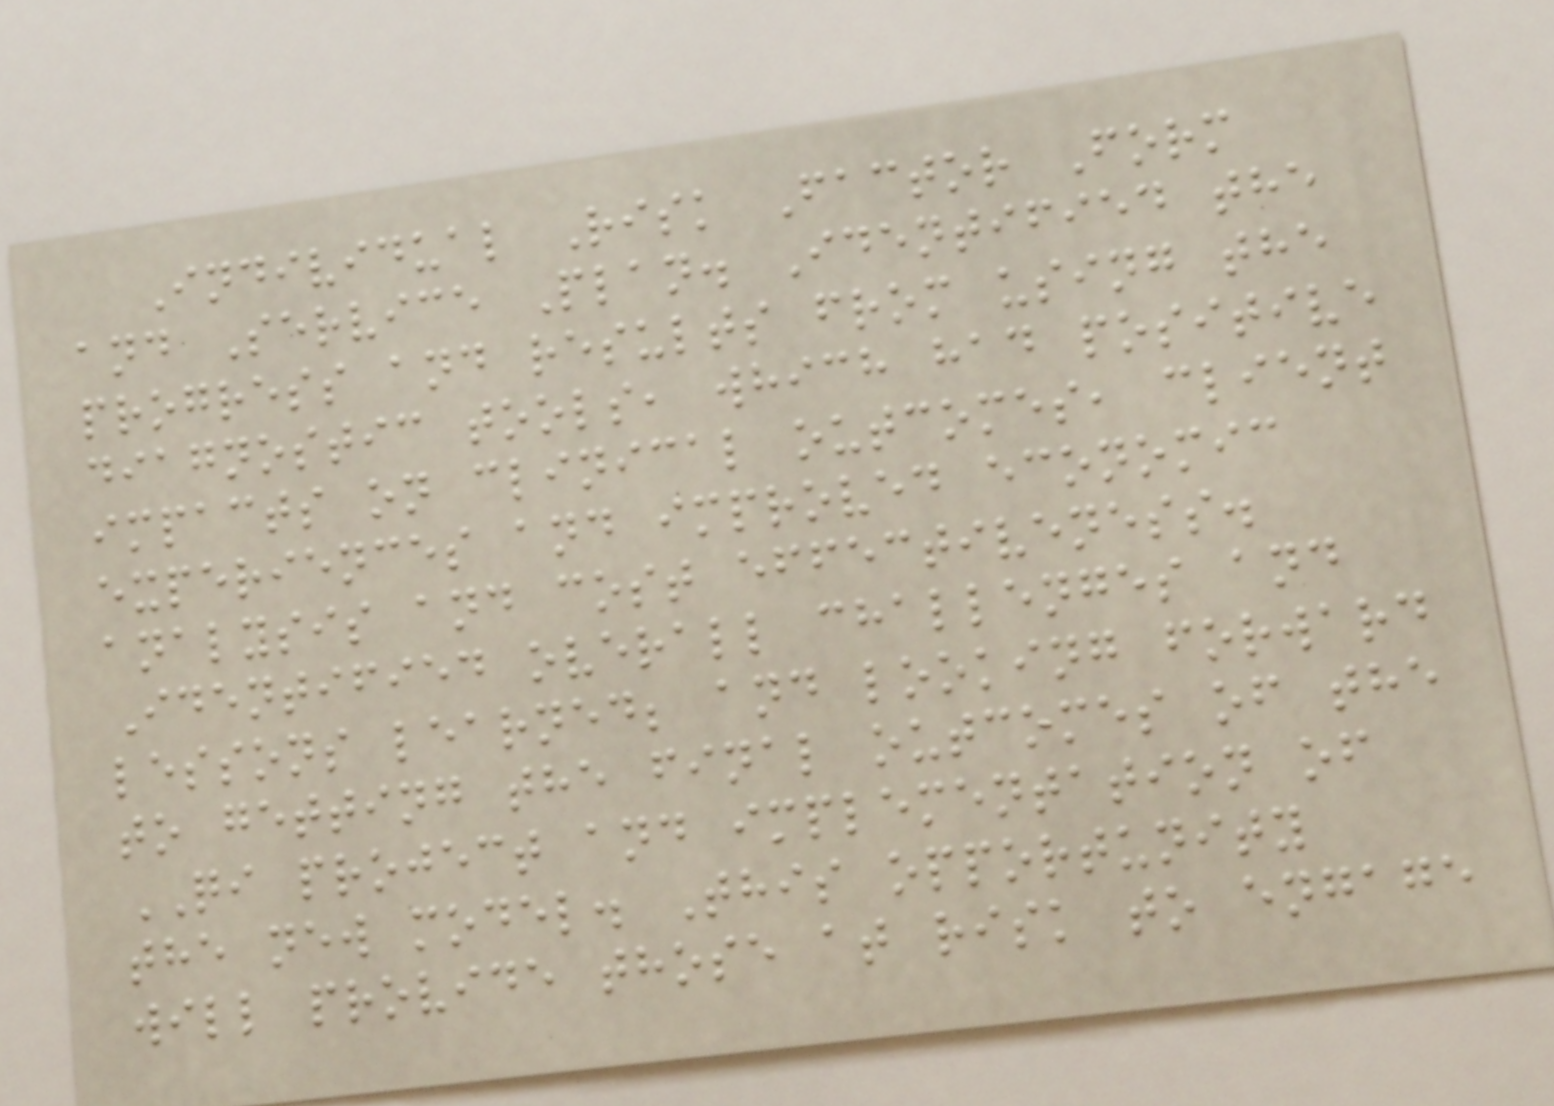Individual Risk Factor Form
and Service Plan. Identified the
progress and results from using the
diagnostic tools, which had positive
impacts on clinical outcomes, client
experiences and improved economic
analysis and cost effectiveness.
Identified overall challenges and
lessons learned; and looking forward
to getting the final outcomes of the
QI project and implementation of
the new model. This opportunity
will provide those at risk to engage
